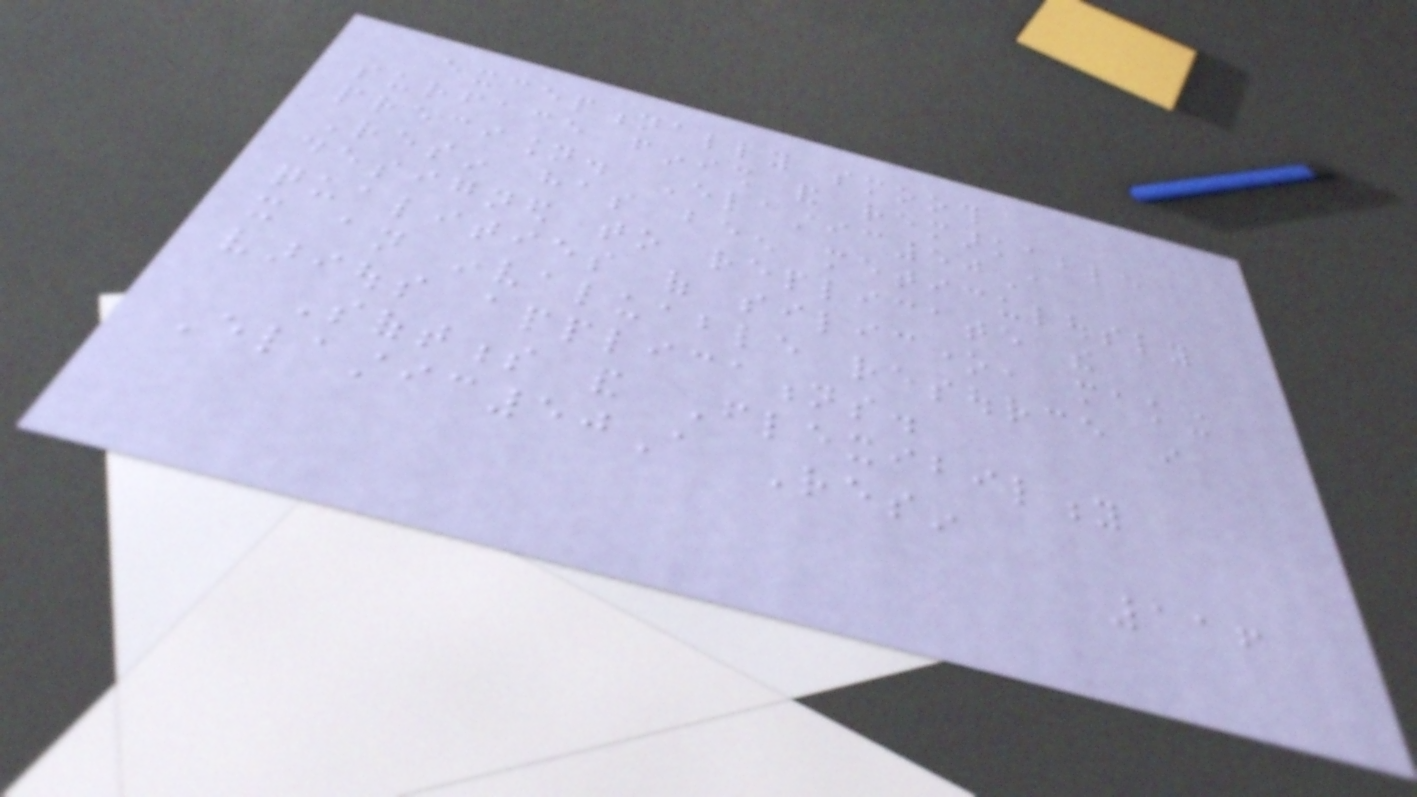exceptionally smooth
surface finish and remarkable
precision. Elastic50A
Resin has been meticulously
designed to replicate the
qualities of silicone, making
it an invaluable resource in
various applications.
Softness and Flexibility
Elastic50A Resin
116
